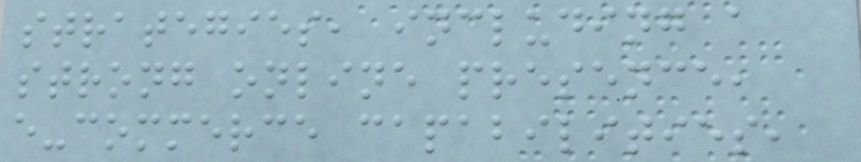strategies, including a
strong online presence,
e-commerce capabilities,
